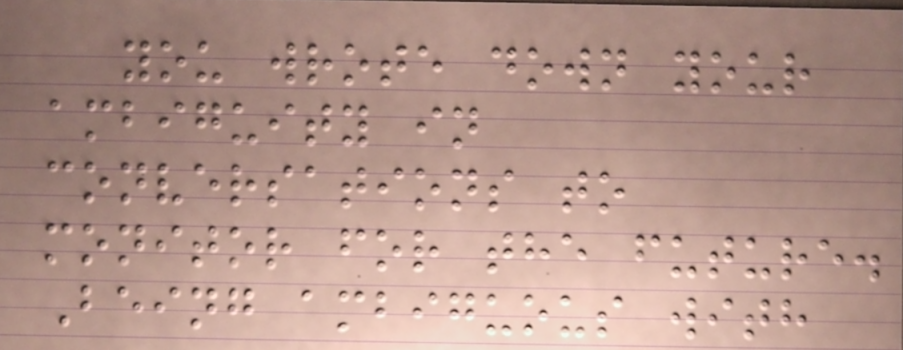you wrote down your
ambiguity in
conversations to
monitor for the future.
Being ambiguous with
